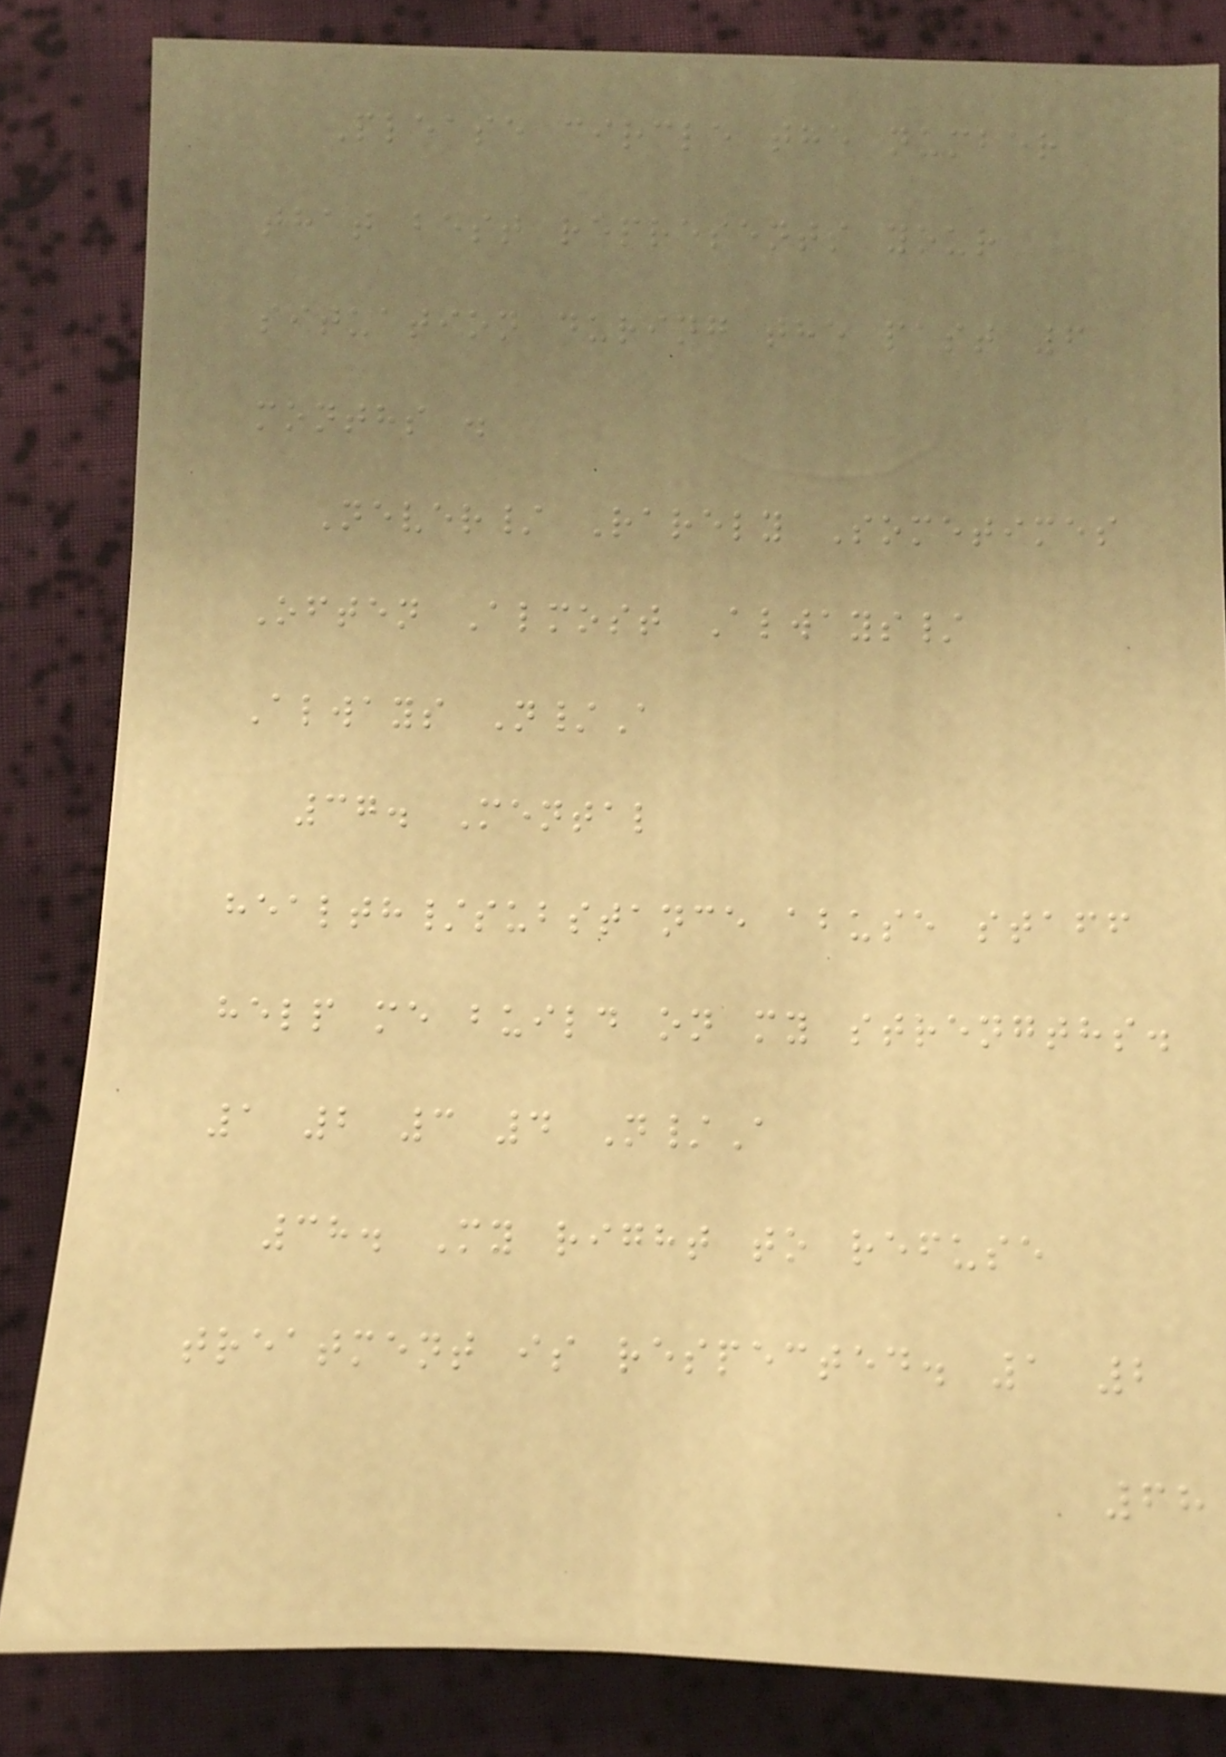Please circle the number
that best represents your
situation during the past 6
months .
Never/ Rarely Sometimes
Often Almost Always/
Always N/A
37. Mental
health/substance abuse staff
help me build on my strengths.
1 2 3 4 N/A
38. My right to refuse
treatment is respected. 1 2
68
